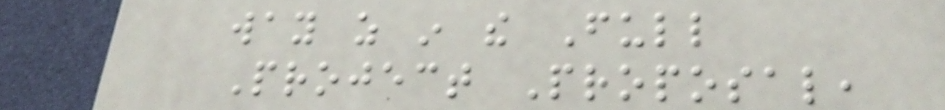way as in the Full
Project Proposal,
